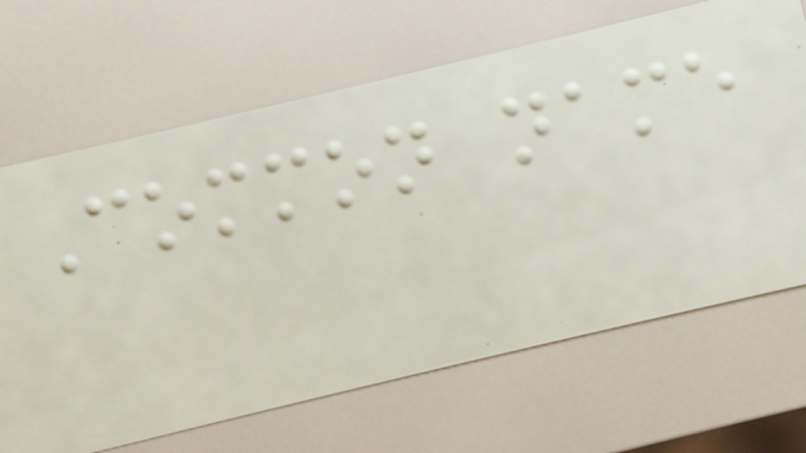Common name
